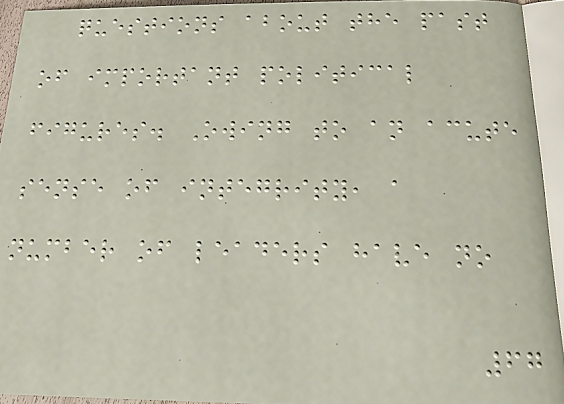questions about the past
of important political
figures. Owing to an acute
sense of integrity, a
number of leaders have no
67
